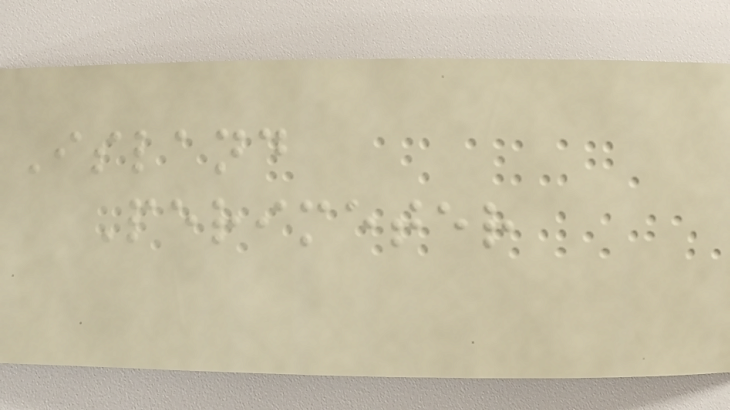Island
Perimeter
